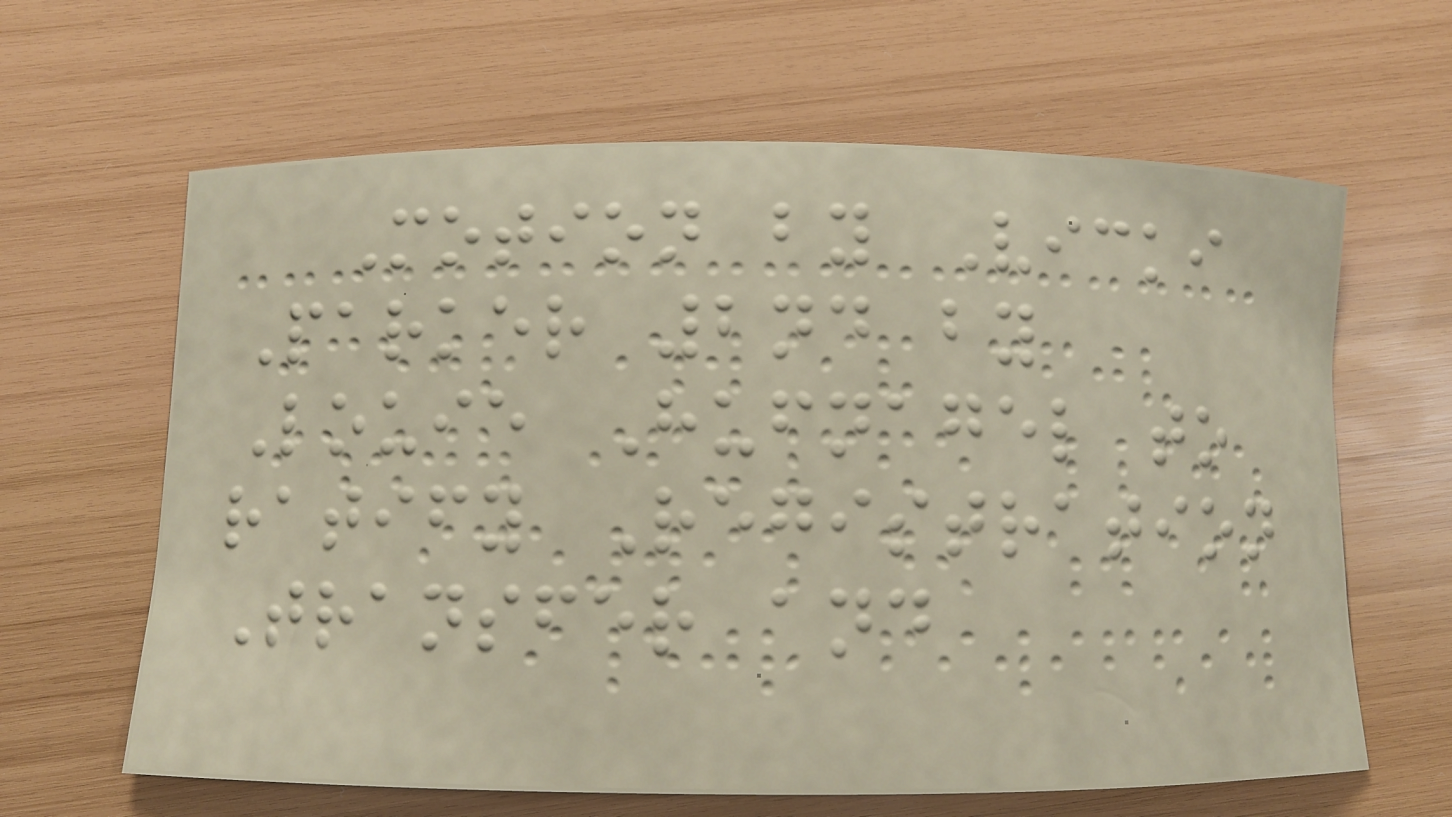Motion by Vicki
Parker 2nd by
Louie Hufnagel to
ratify Registration
Transfer and
